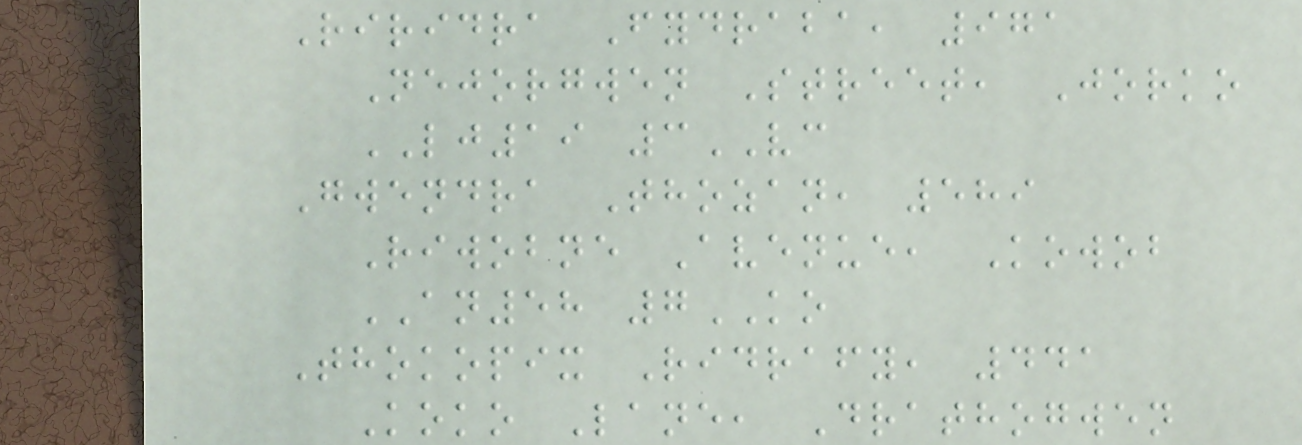Riridra Fydraba, 971
Nejorgwen Street, Jorko
LJ19 3VC
Gwendra Thozan, 589
Riwobne Avenue, Kowob
AN58 7KO
Thokopix Ridrafy, 441
Koko Lane, Drathogwen
